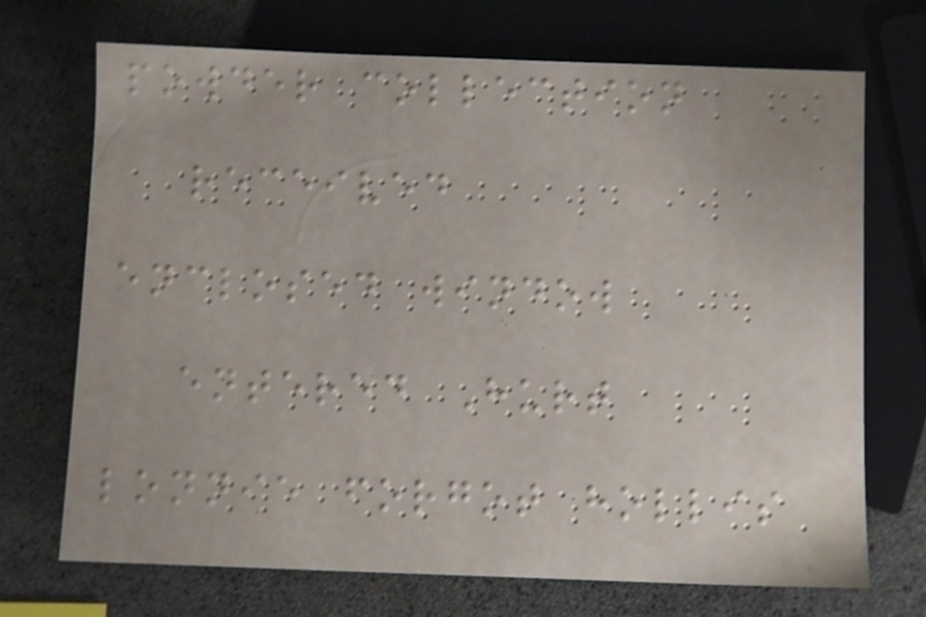powder collection
received
enclosed window
entered Hurt
lonnie forgot hollis
